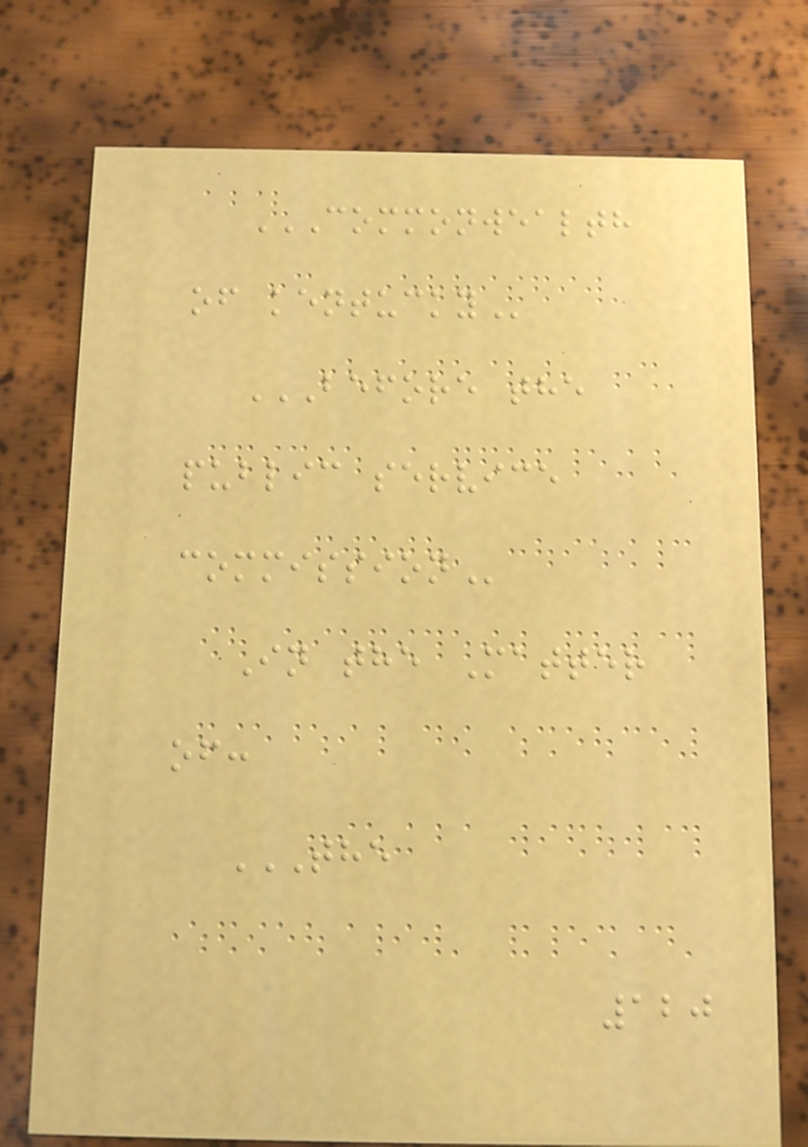COMMONWEALTH
OF KENTUCKY
BEFORE THE
PUBLIC SERVICE
COMMISSION
In the Matter
of:
THE
120
